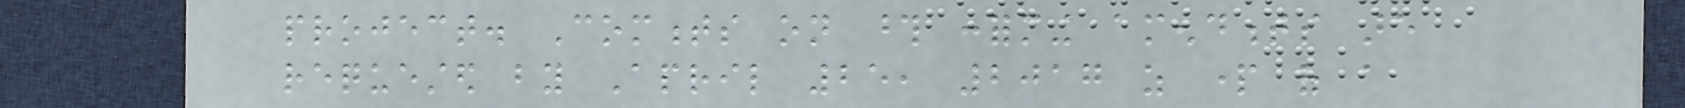project. Comments on those conforming amendments are
requested by April 25, 2017 as part of a
